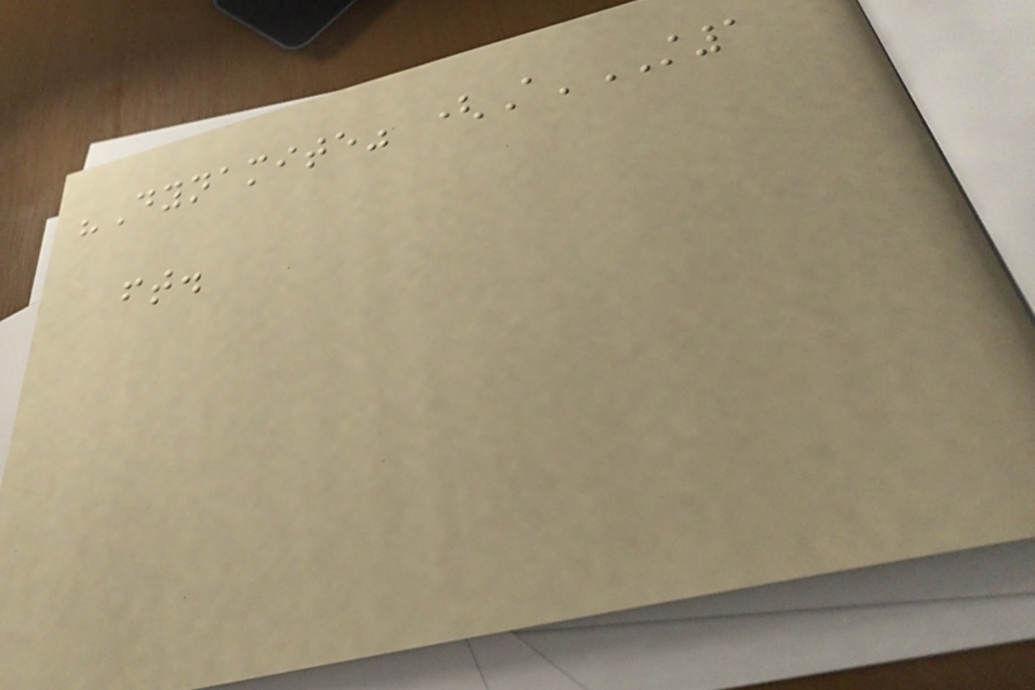"Dynamite" (A'ST1
ft.
